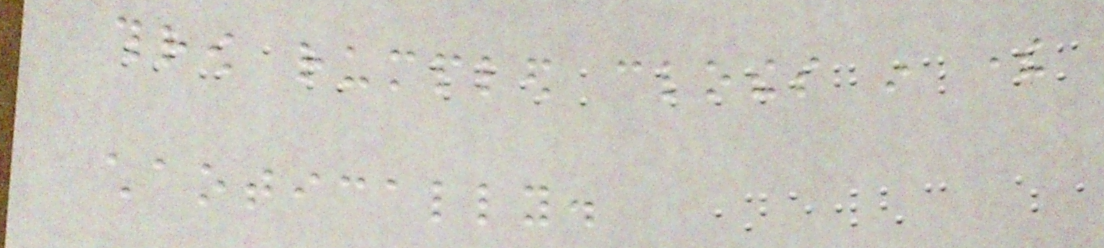throw rumpled clothes in there
chaotically.
